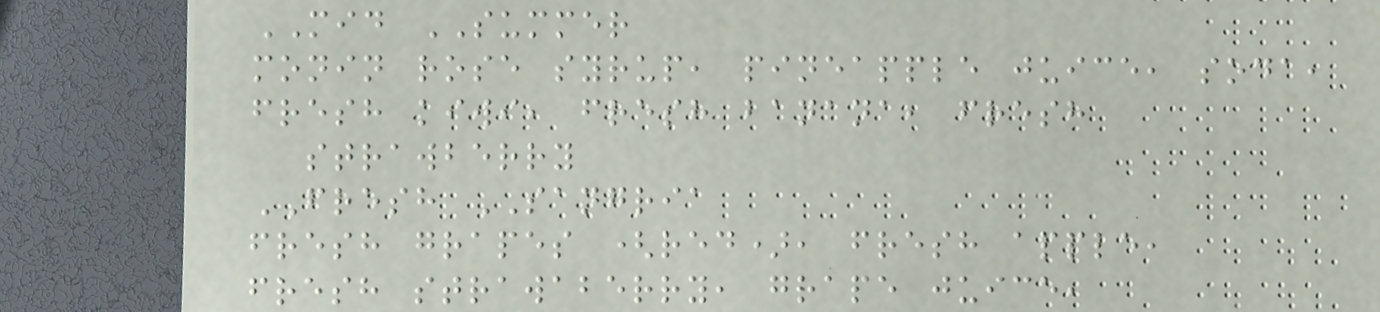MID SUMMER
monin rose syrup, pineapple juice, soda,
fresh kiwi, fresh banana, fresh
strawberry
FRESH SANGRIA
fresh grapes (red), fresh apple,
fresh strawaberry, grape juice,
